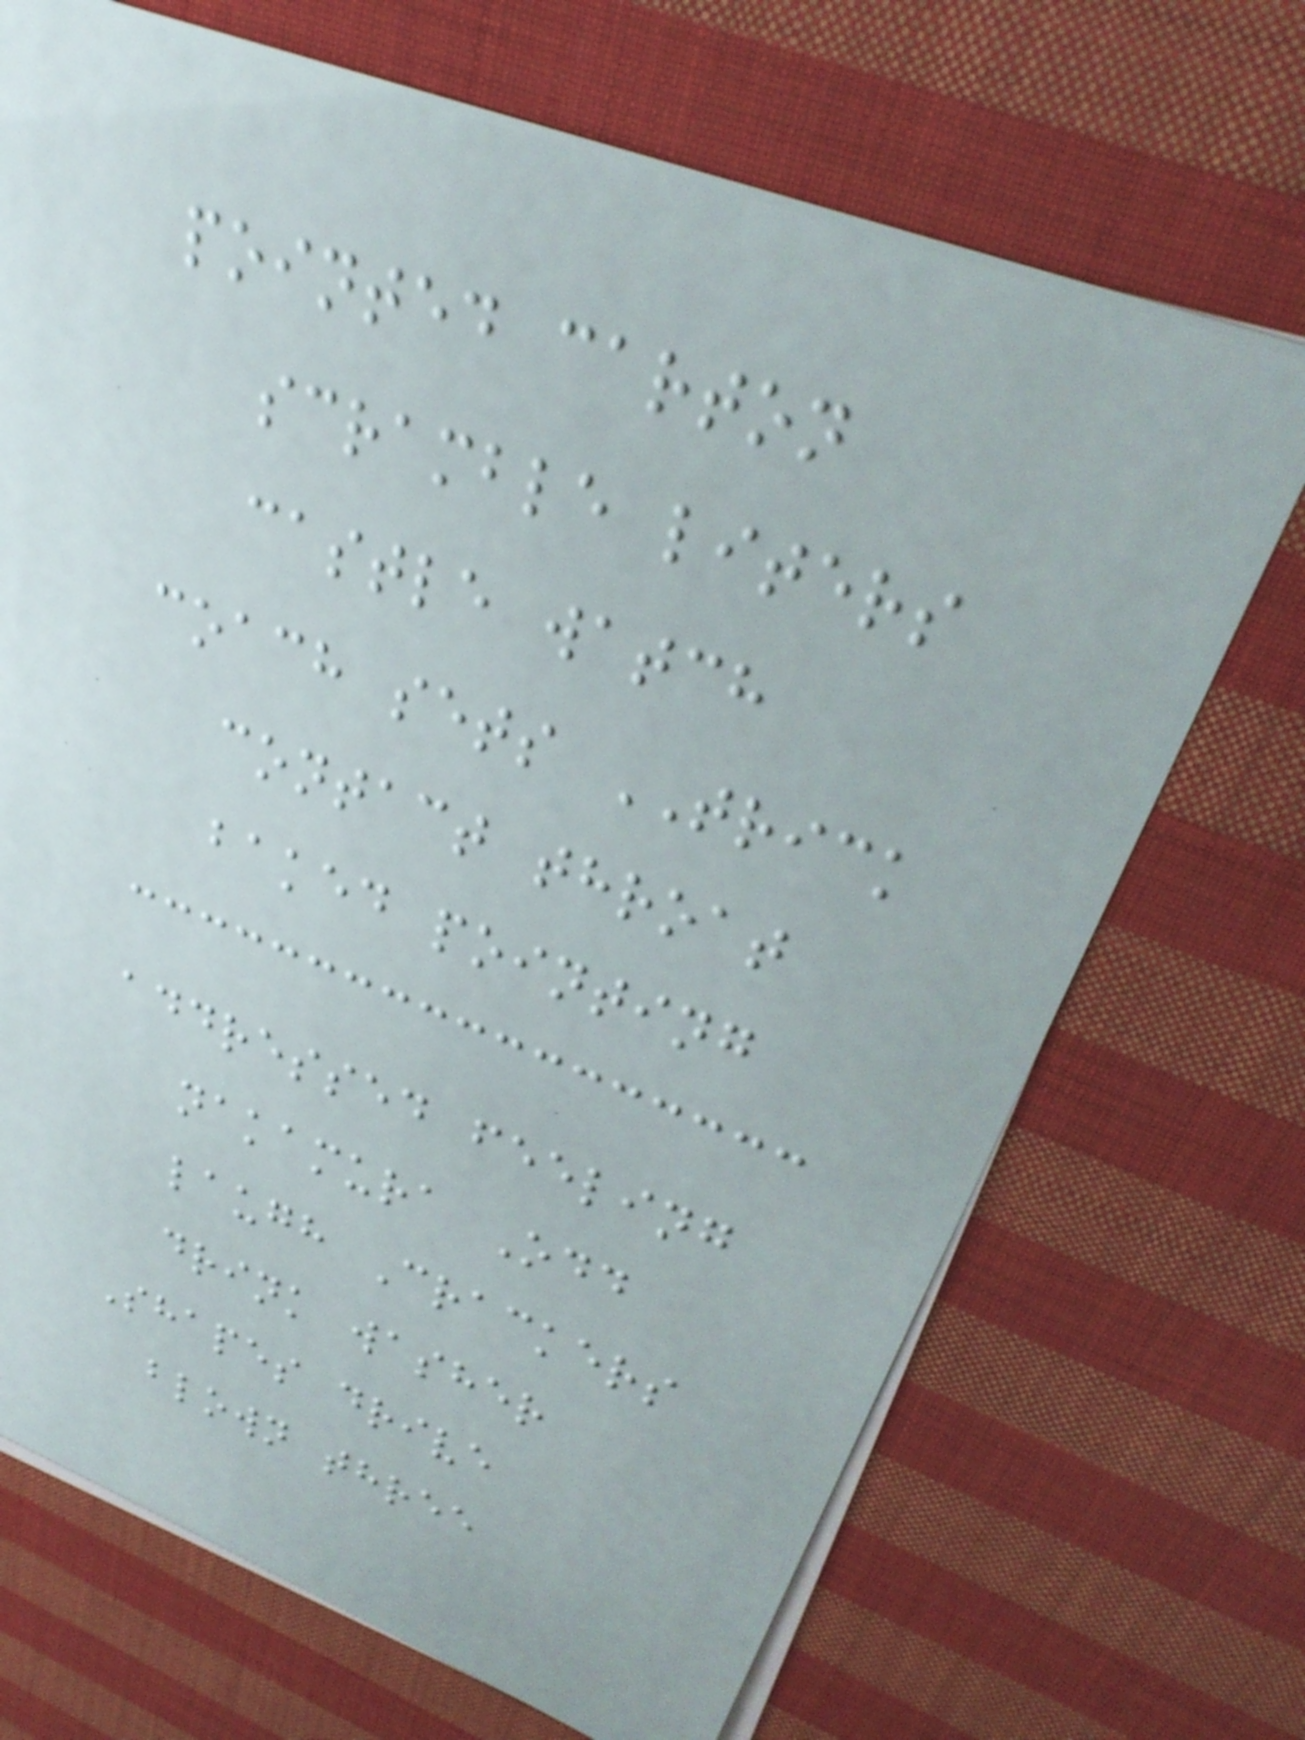pointed carton
scramble liters
castle watch
coach sets TRICK
contact throat
baked pointing
addressed feeling
nakamura Odd
laugh Crackers
drink washer
Shapes drive
blown three
